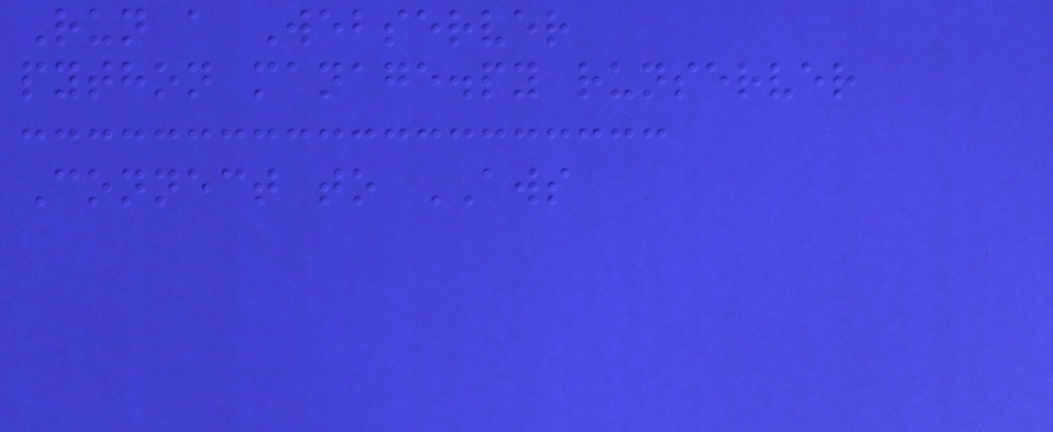Run a Webserver
python manage.py runserver
Connect to AWS
